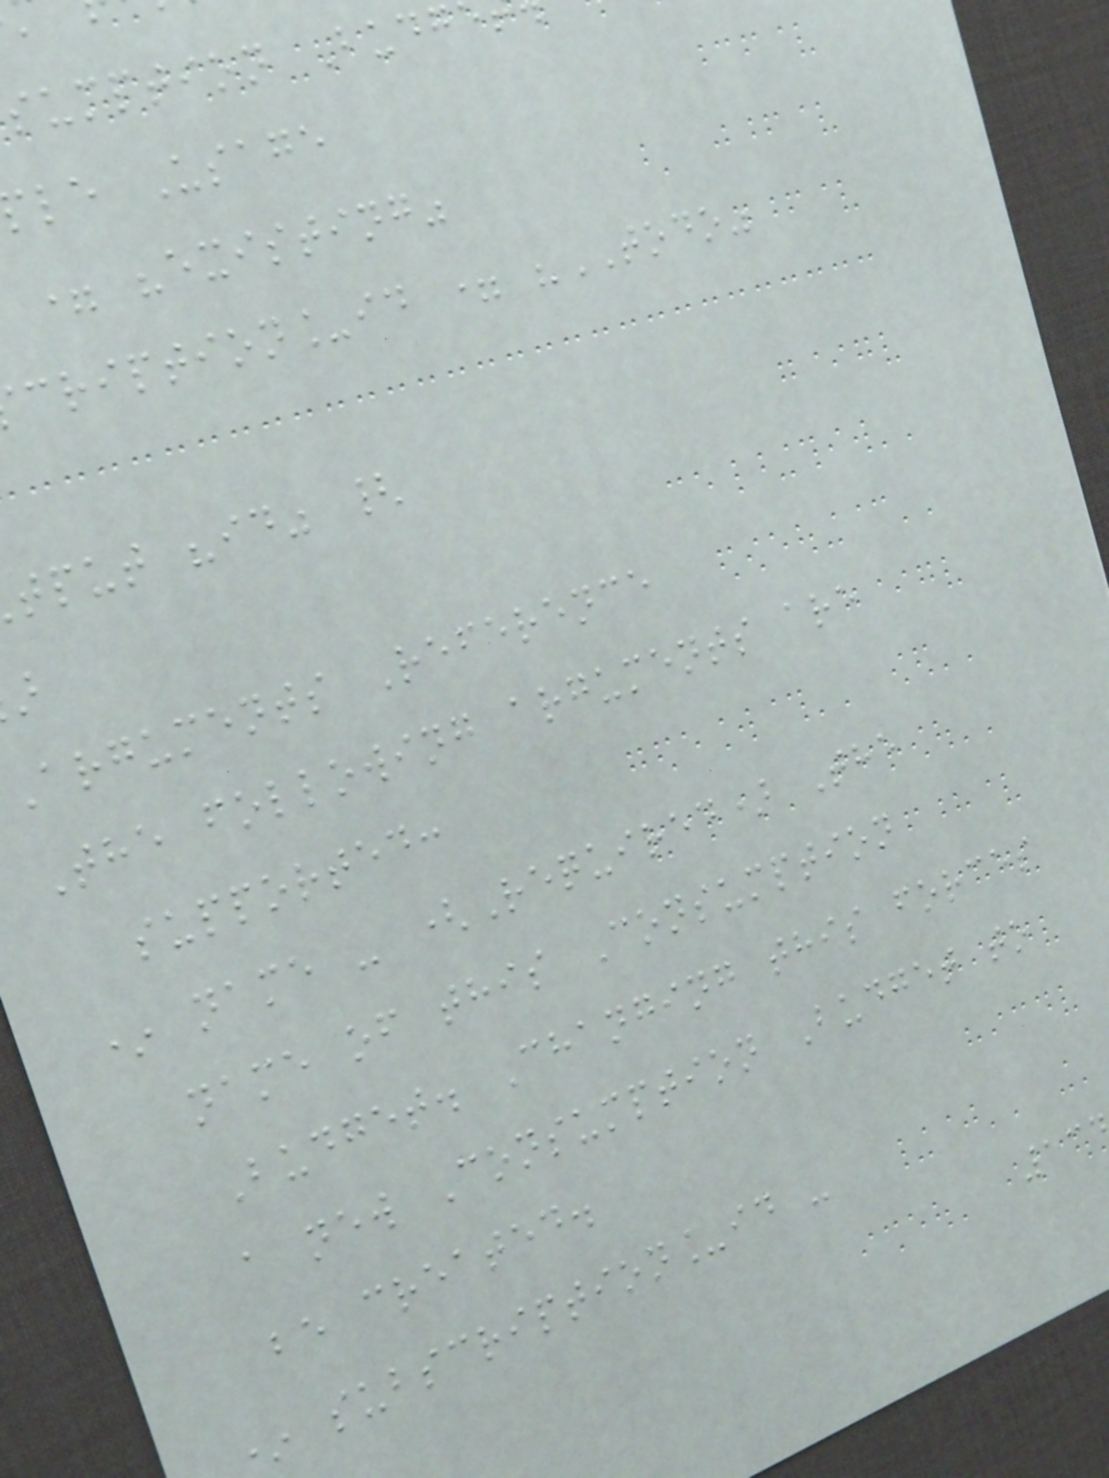sumption Budg
le Usage
= "existing"
cription_id = "TODO"
tput "id" {
Arguments Reference
The following arguments are
supported:
* name - (Required) The
name of this Consumption
Budget. Changing this forces
a new Consumption Budget to
be created.
subscription_id -
